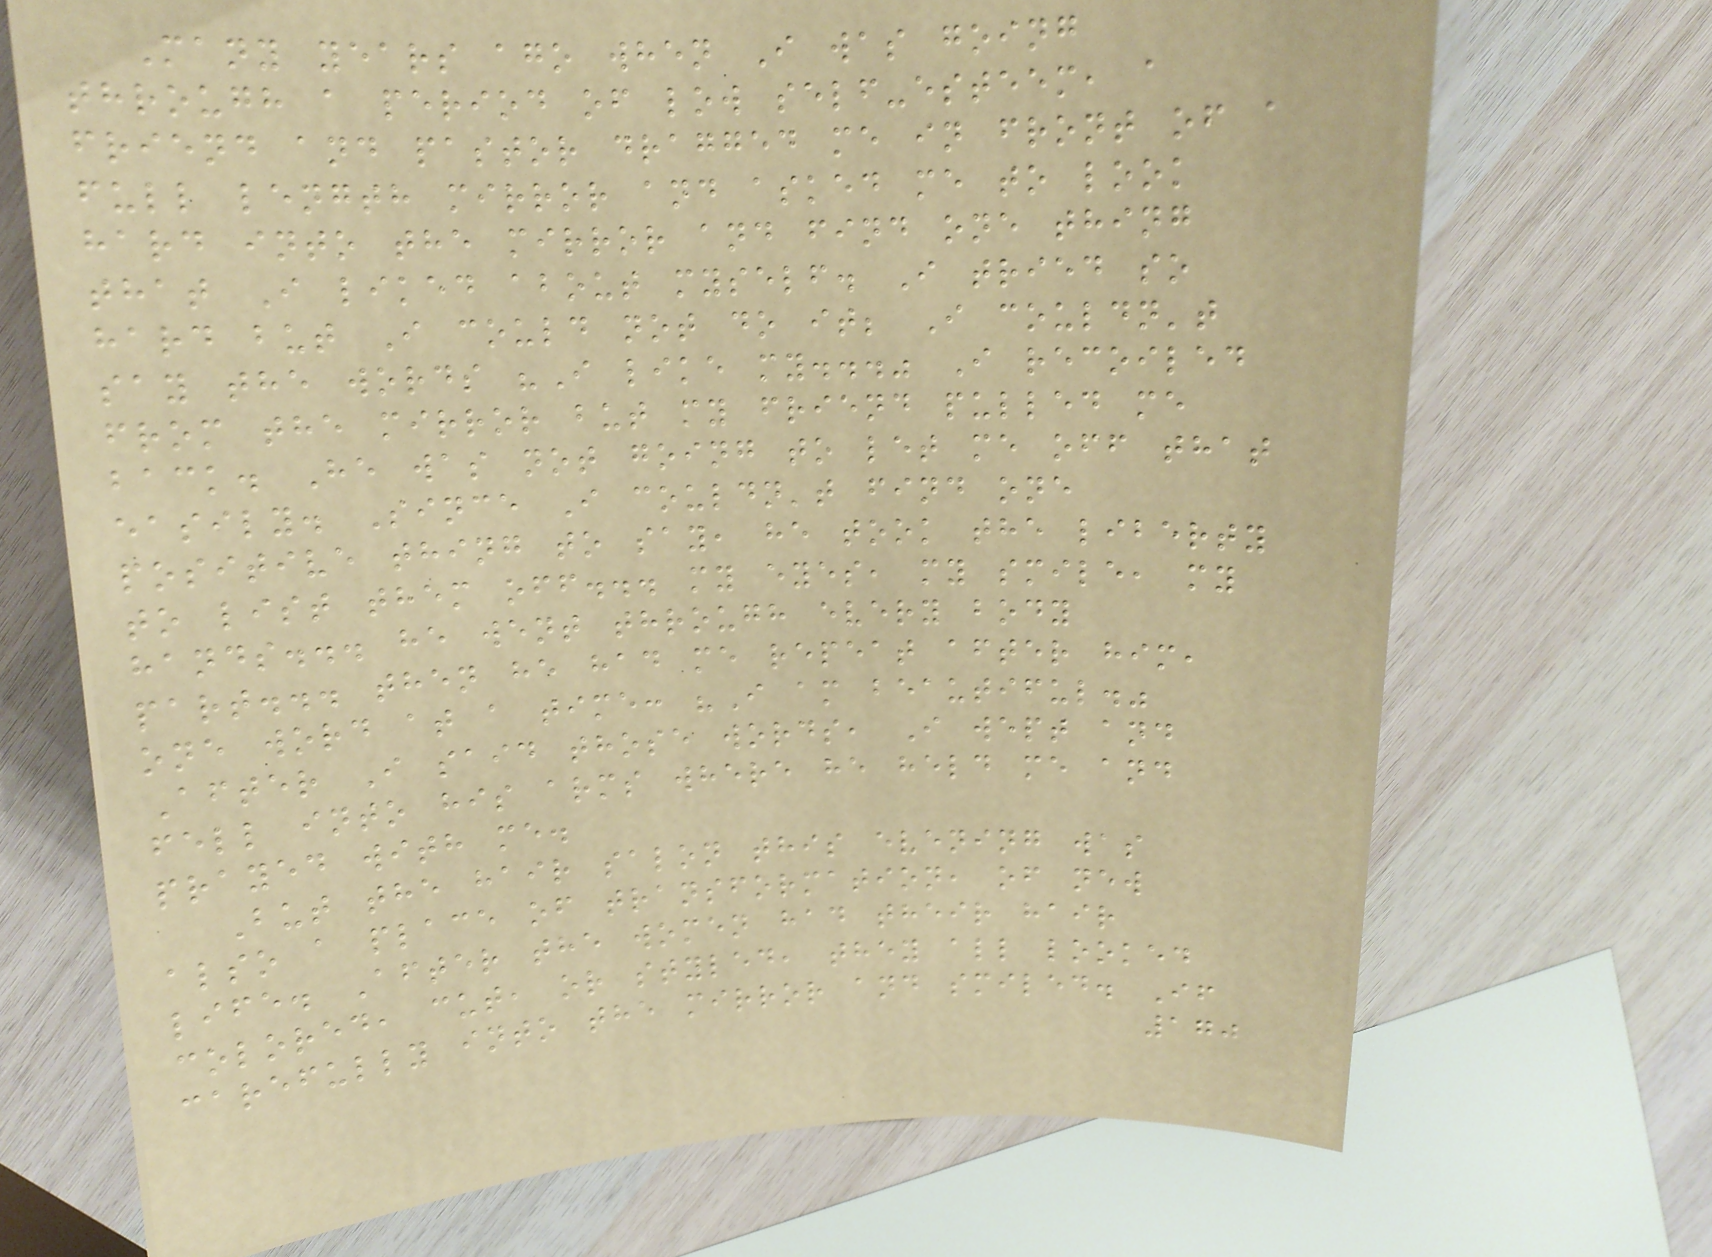Many years ago when I was going
through a period of low self-esteem, a
friend and pastor dragged me in front of a
full length mirror and asked me to look
hard into the mirror and find one thing
that I liked about myself. I tried so
hard but I could not do it; I couldn't
say the words "I like my..." I recoiled
from the mirror but my friend pulled me
back. He was not going to let me off that
easily. Since I couldn't find one
positive thing to say, he took the liberty
to list them off... my eyes, my smile, my
hands... he went through every body
part... then he had me repeat after him,
one word at a time: "I am beautiful."
After I said those words, I wept and
fell into his arms where he held me and
prayed with me.
But the hair salon this evening was
also a place of transformation, of new
life. After the women had their hair
colored, cut, or styled, they all looked
carefully into the mirror and smiled. If
170
